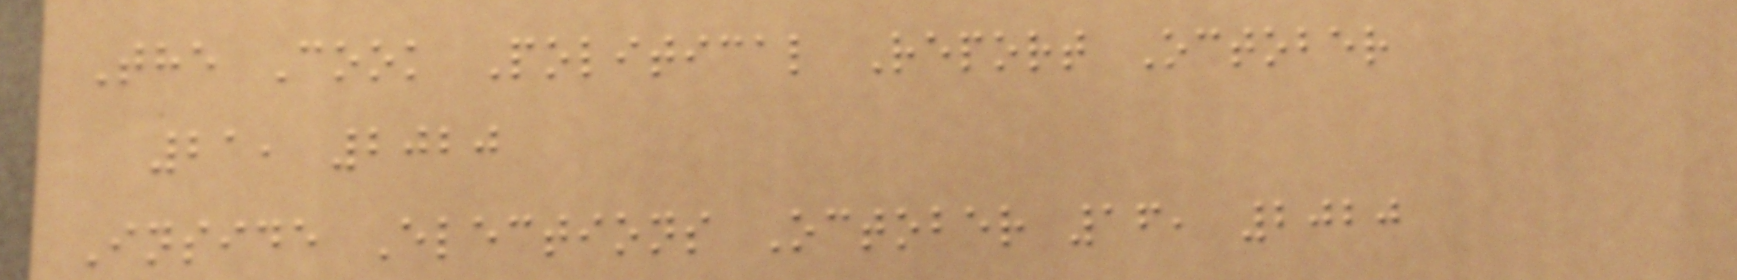The Cook Political Report October
21, 2020
Inside Elections October 16, 2020
